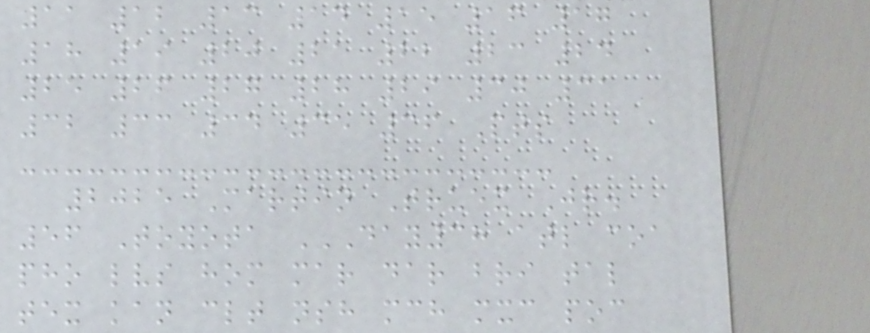11 12 13 14 15 16 17
18 19 20 21 22 23 24
25 26 27 28 29 30 31
32 33 34 35 36 Pts
2025 Martin Truex Jr.
56 Toyota DAY38 ATL COA
PHO LVS HOM MAR DAR BRI TAL
TEX KAN CLT NSH MCH MXC POC
